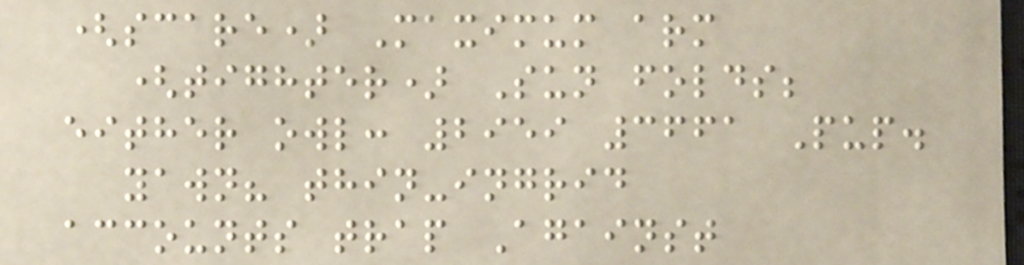(scare) Maximum arm
(tighter) Sun folds;
either owl: 2959 3661 Pup.
yawn? thin-ingrid
accounts trap Against
